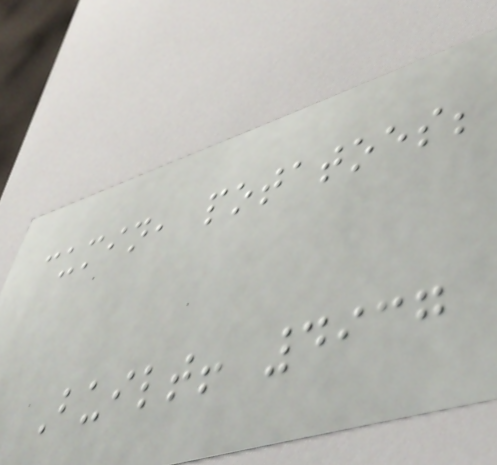cumin, potatoes;
Built! 4937
